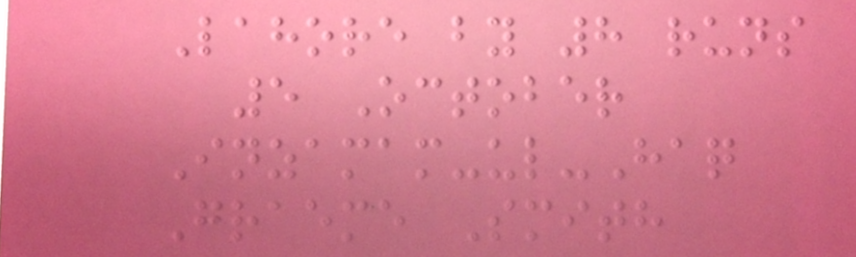Lahore by 8 runs
5 October
Inzamam-ul-Haq
Graeme Smith
